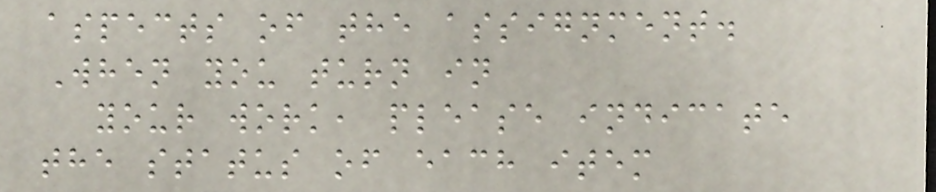aspects of the assignment.
When you turn in
your work, please indicate
the status of each item
